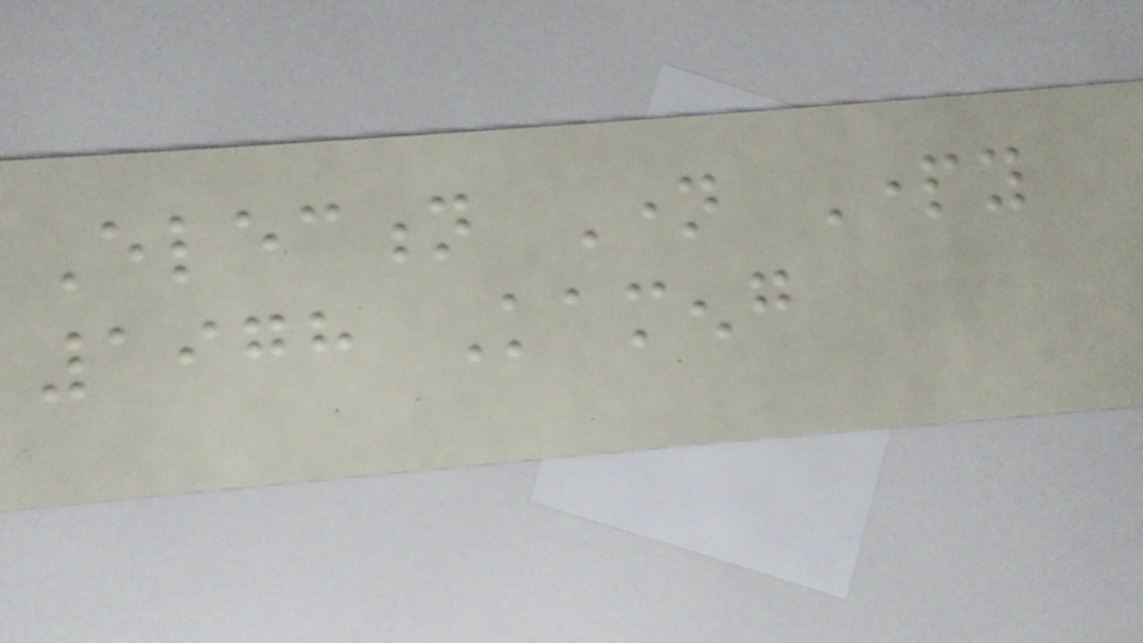Election Name Party
1978 Kameng
